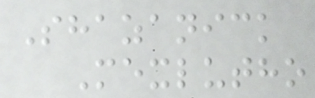Shazanick
Mexlutho
